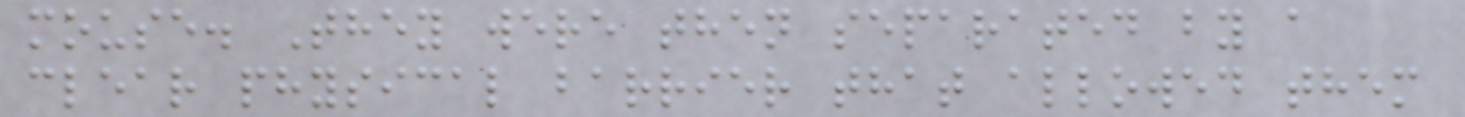mouse. They were then separated by a
clear physical barrier that allowed them
